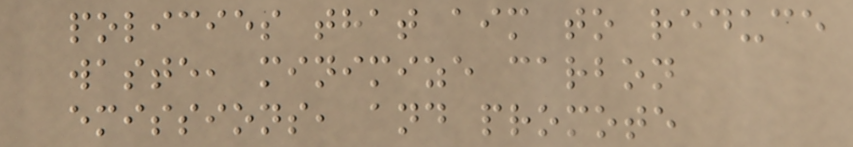policies that aim to reduce
waste, minimize carbon
emissions, and promote
